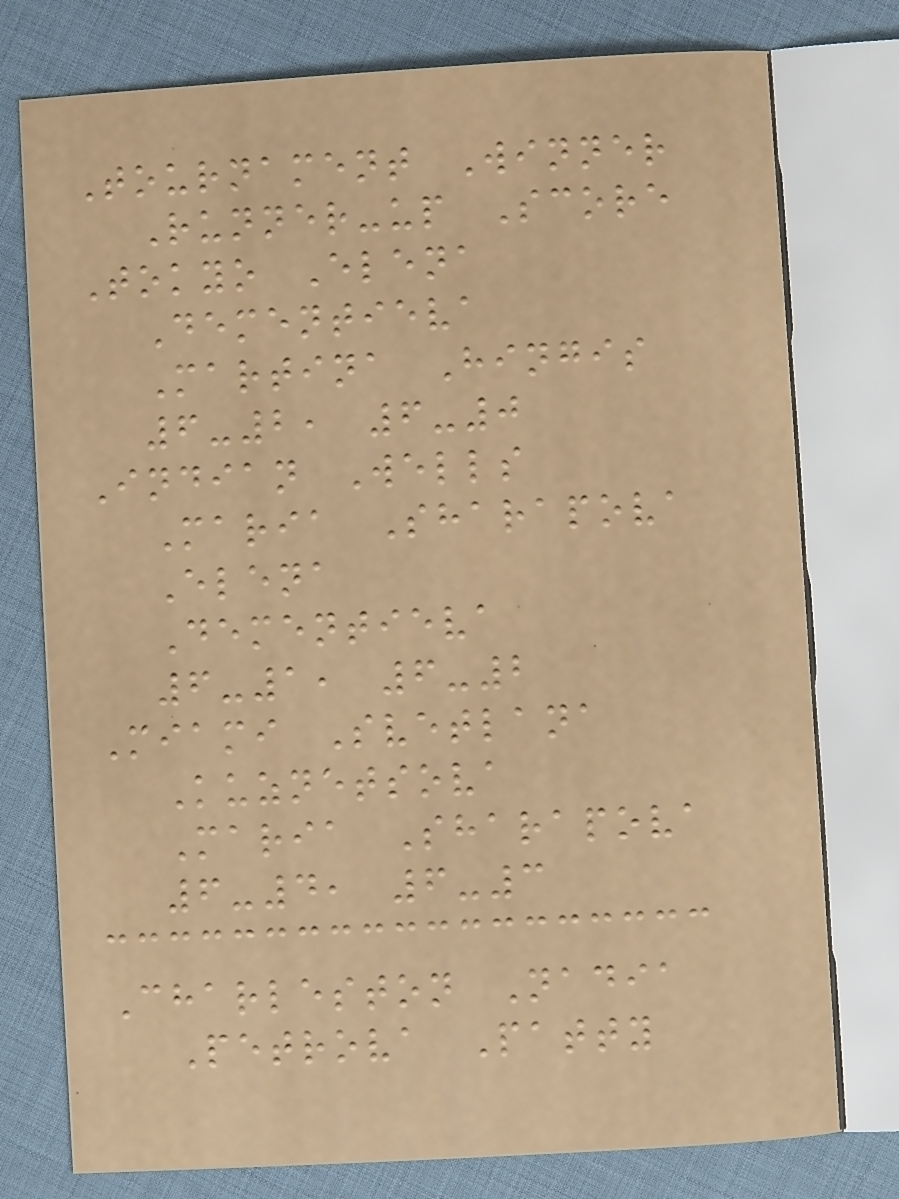Tournament Winner
Runner-up Score
Tokyo Elena
Dementieva
Martina Hingis
6-2, 6-0
Indian Wells
Maria Sharapova
Elena
Dementieva
6-1, 6-2
Miami Svetlana
Kuznetsova
Maria Sharapova
6-4, 6-3
Charleston Nadia
Petrova Patty
